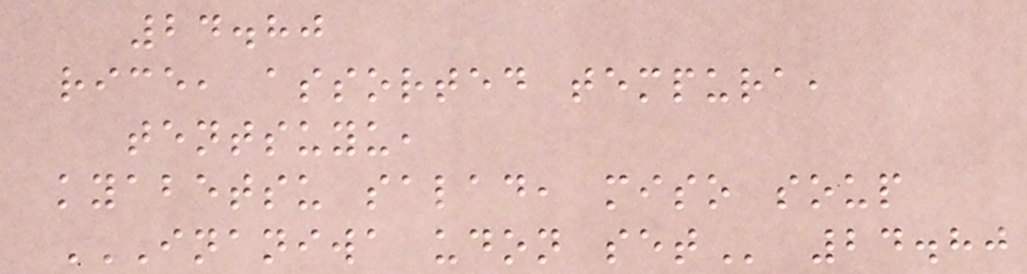24.80
rice, assorted tempura,
tentsuyu,
kyabetsu salad, miso soup
INANIWA UDON SET 24.80
